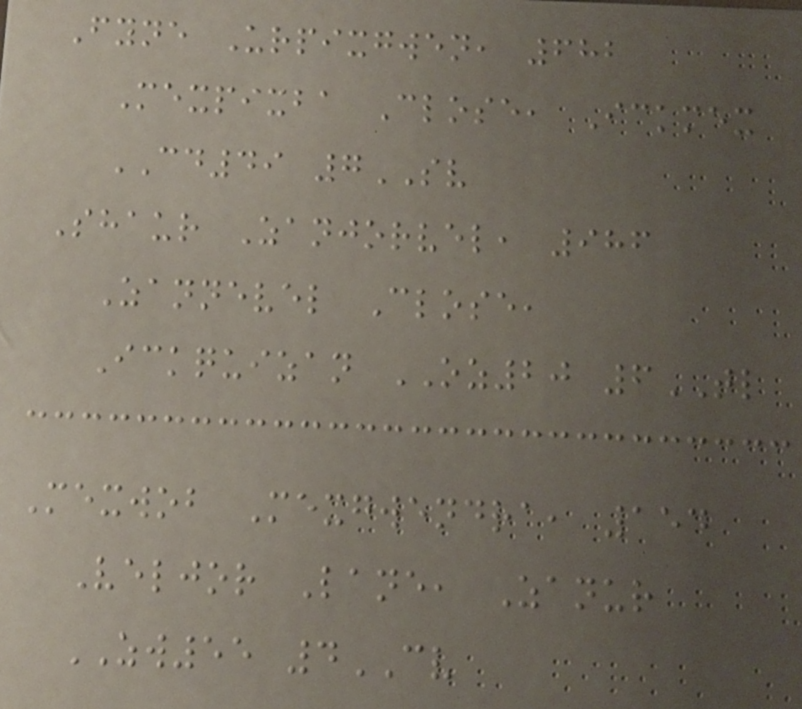Fyne Urpixgwen, 682
Mexpixba Close, Ickmex
CD49 7SV
Shaur Zanjorvel, 986
Zannevel Close,
Ickquizan OZ20 6TL
Mexwob Mexgwendra, 154
Veljor Lane, Zanur
ZW55 4CV
